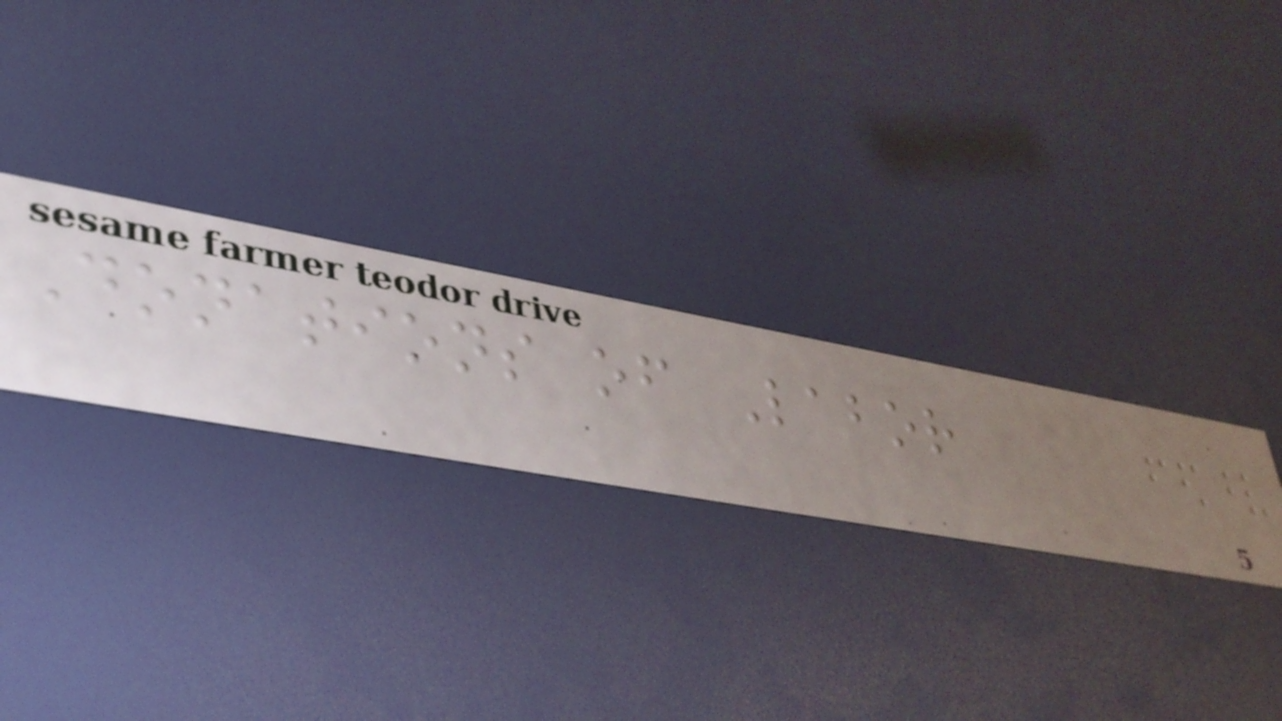Donations of Labor
